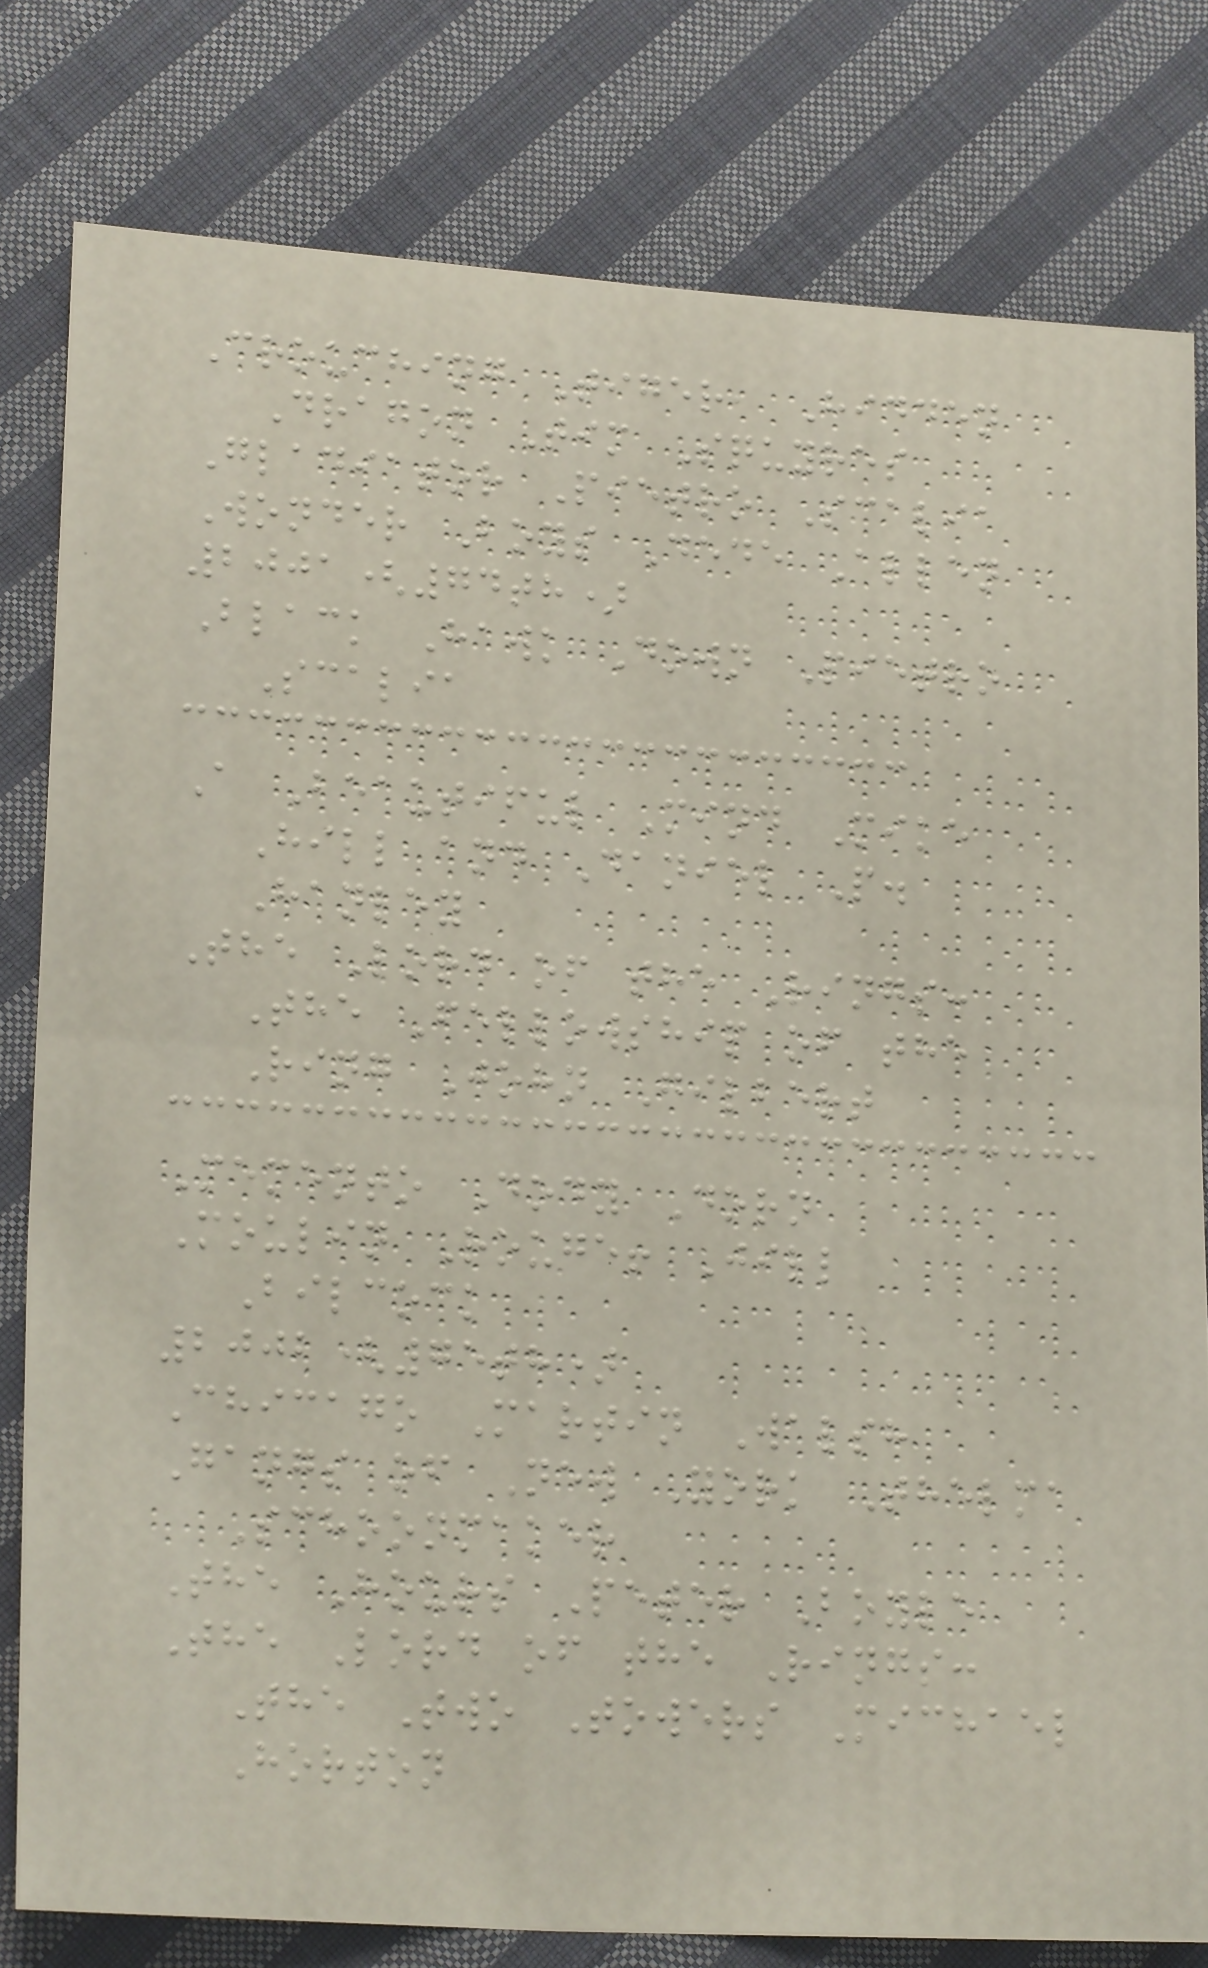Crouching Tiger, Hidden
Dragon Tim Squyres
Gladiator Pietro Scalia
Wonder Boys Dede Allen
2001(74th)
Black Hawk Down Pietro
Scalia
A Beautiful Mind Mike
Hill and Daniel P.
Hanley
The Lord of the Rings:
The Fellowship of the
Ring John Gilbert
Memento Dody Dorn
Moulin Rouge! Jill
Bilcock
2002(75th)
Chicago Martin Walsh
Gangs of New York Thelma
Schoonmaker
The Hours Peter Boyle
The Lord of the Rings:
The Two Towers Michael
Horton
